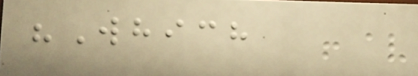"Which
